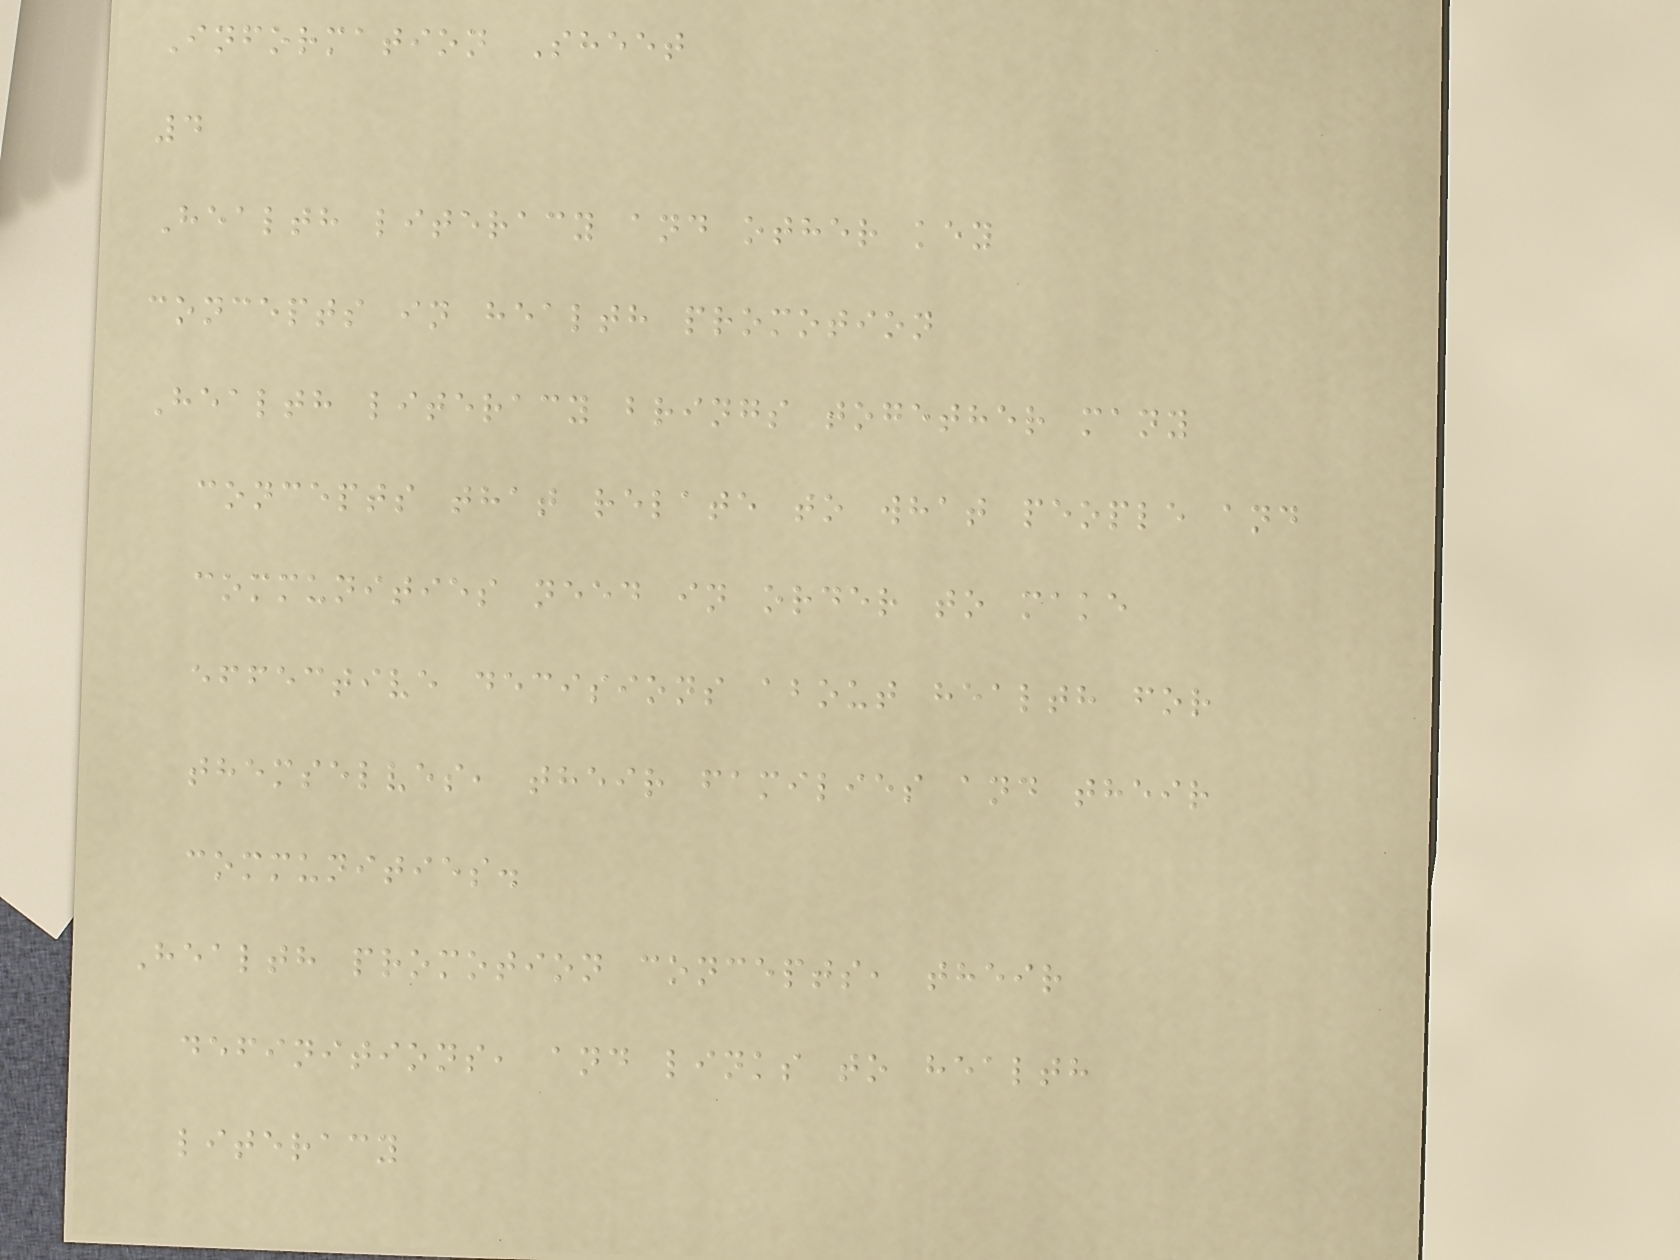Information Sheet
4
Health literacy and other key
concepts in health promotion
Health literacy brings together many
concepts that relate to what people and
communities need in order to make
effective decisions about health for
themselves, their families and their
communities.
Health promotion concepts, their
definitions, and links to health
literacy
